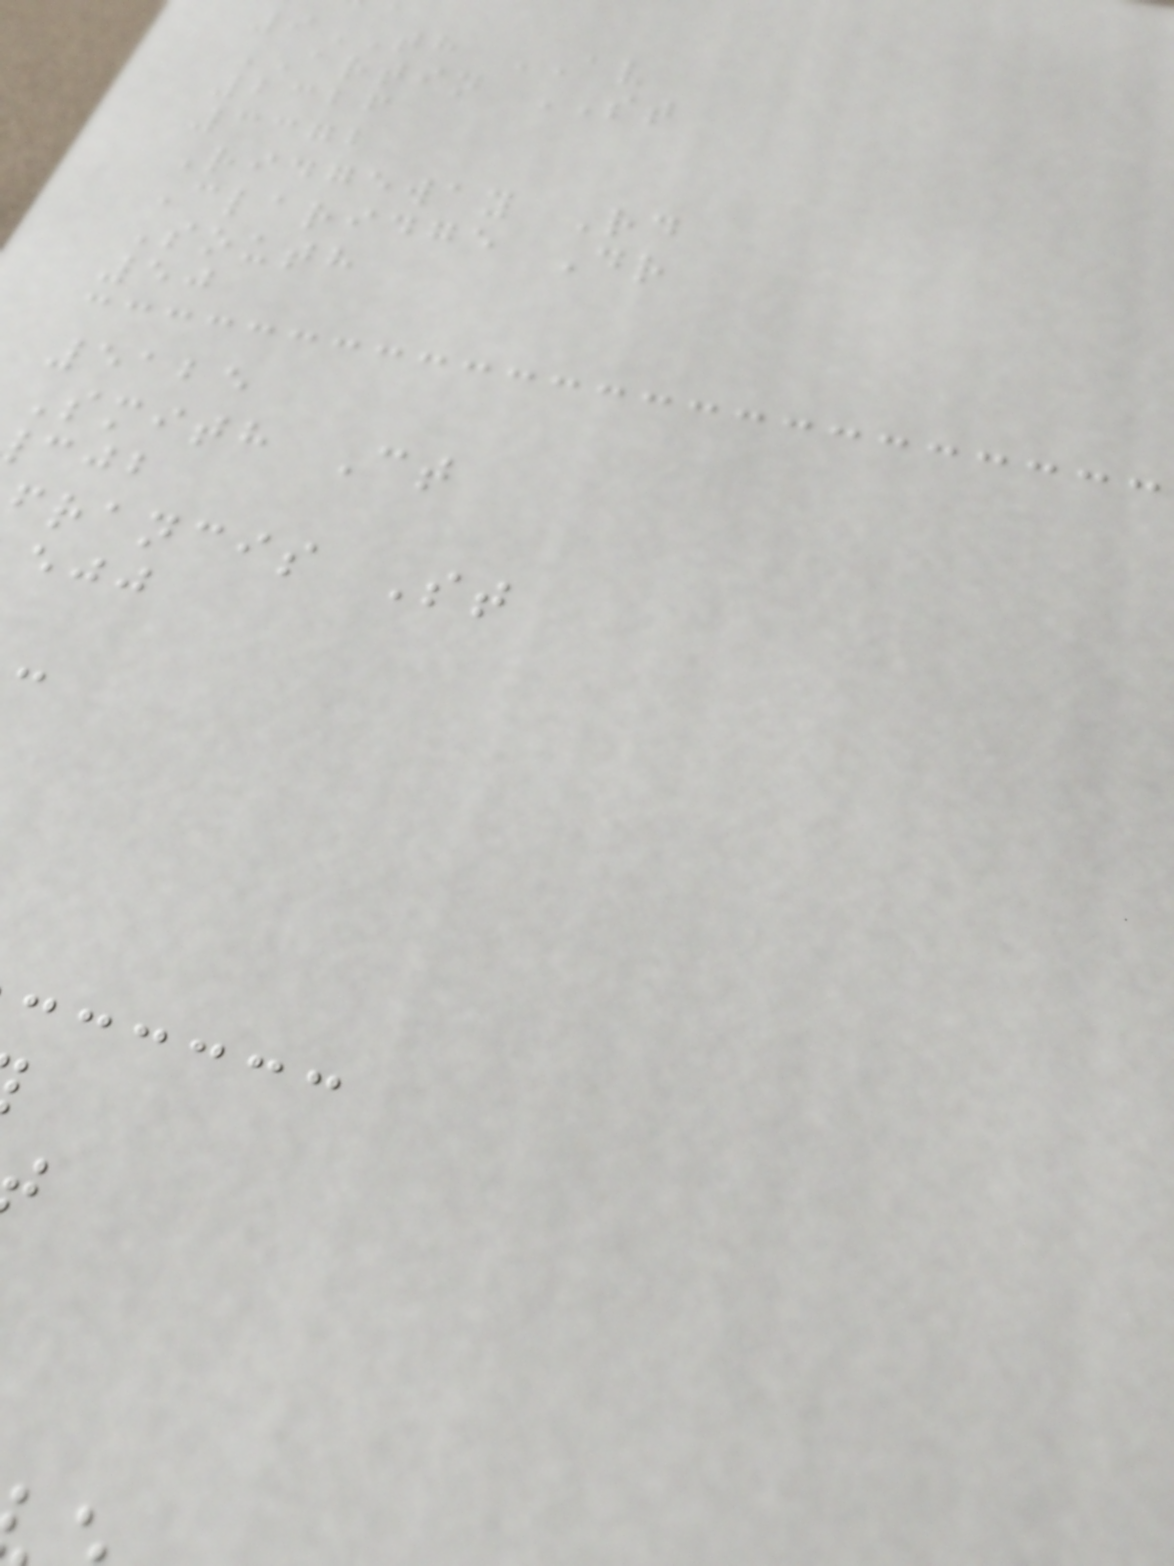9TH AV
ARTIN ST
2326
3372
Ridgeway Rd
Claridge Dr
South
50
5125
Smith Ct
francis St
